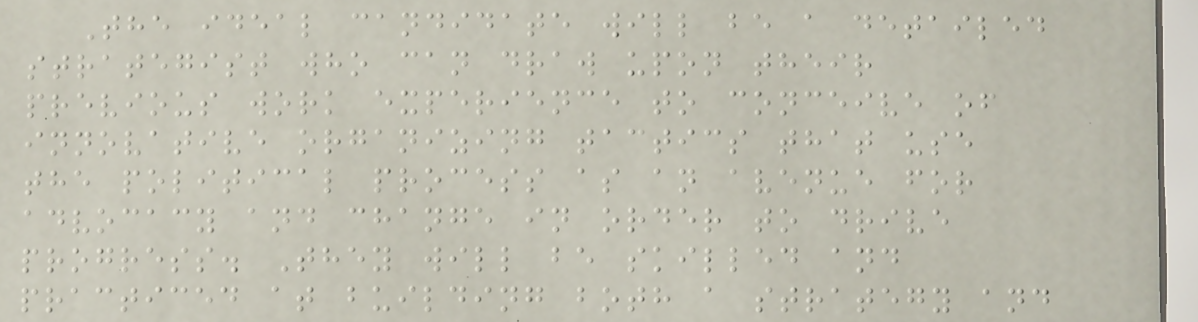The ideal candidate will be a detailed
strategist who can draw upon their
previous work experience to conceive of
innovative organizing tactics that use
the political process as an avenue for
advocacy and change in order to drive
progress. They will be skilled and
practiced at building both a strategy and
